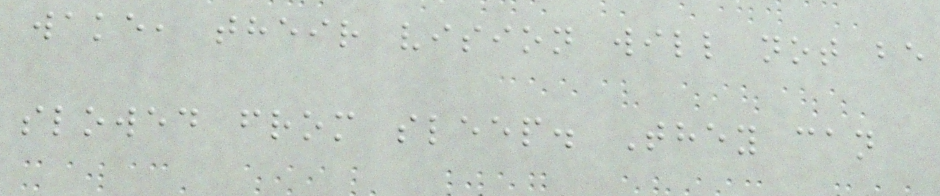wake, their vision will not be
slowed from sleep. They can
